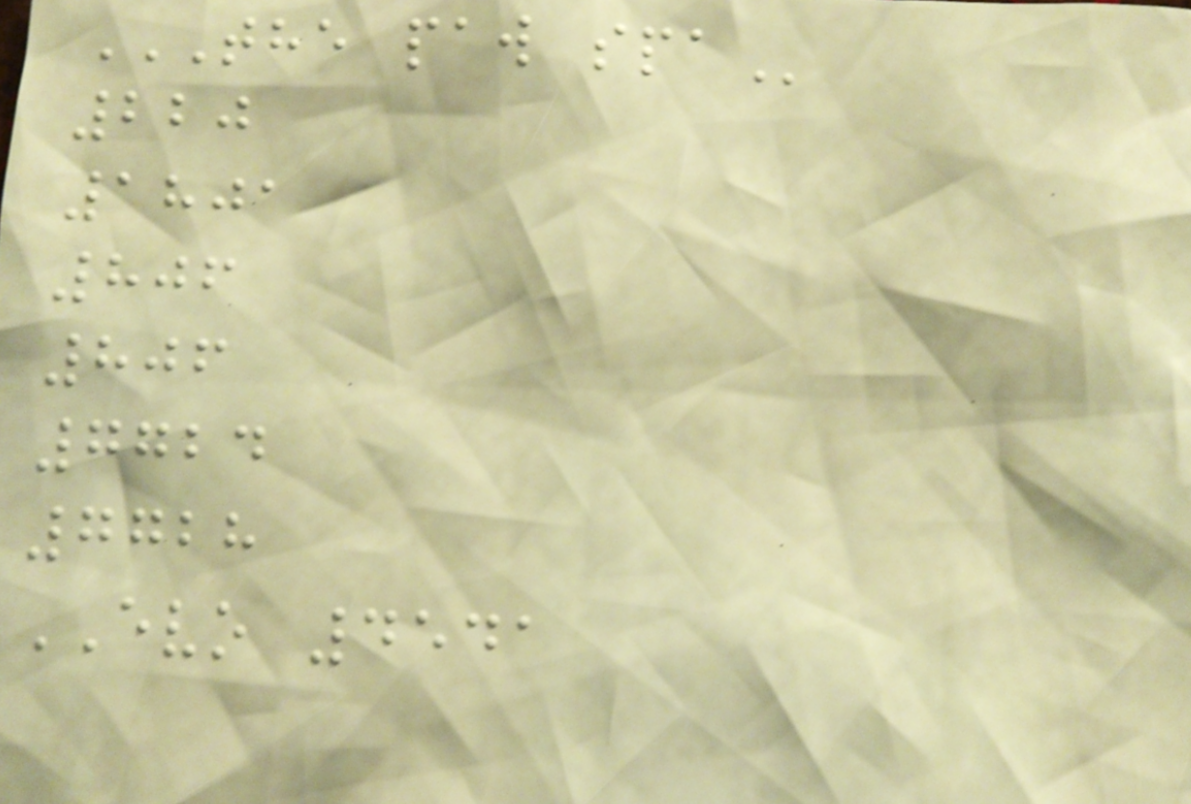THE PAW SPA
220
1801
806
806
7724
7728
EVO 4541
